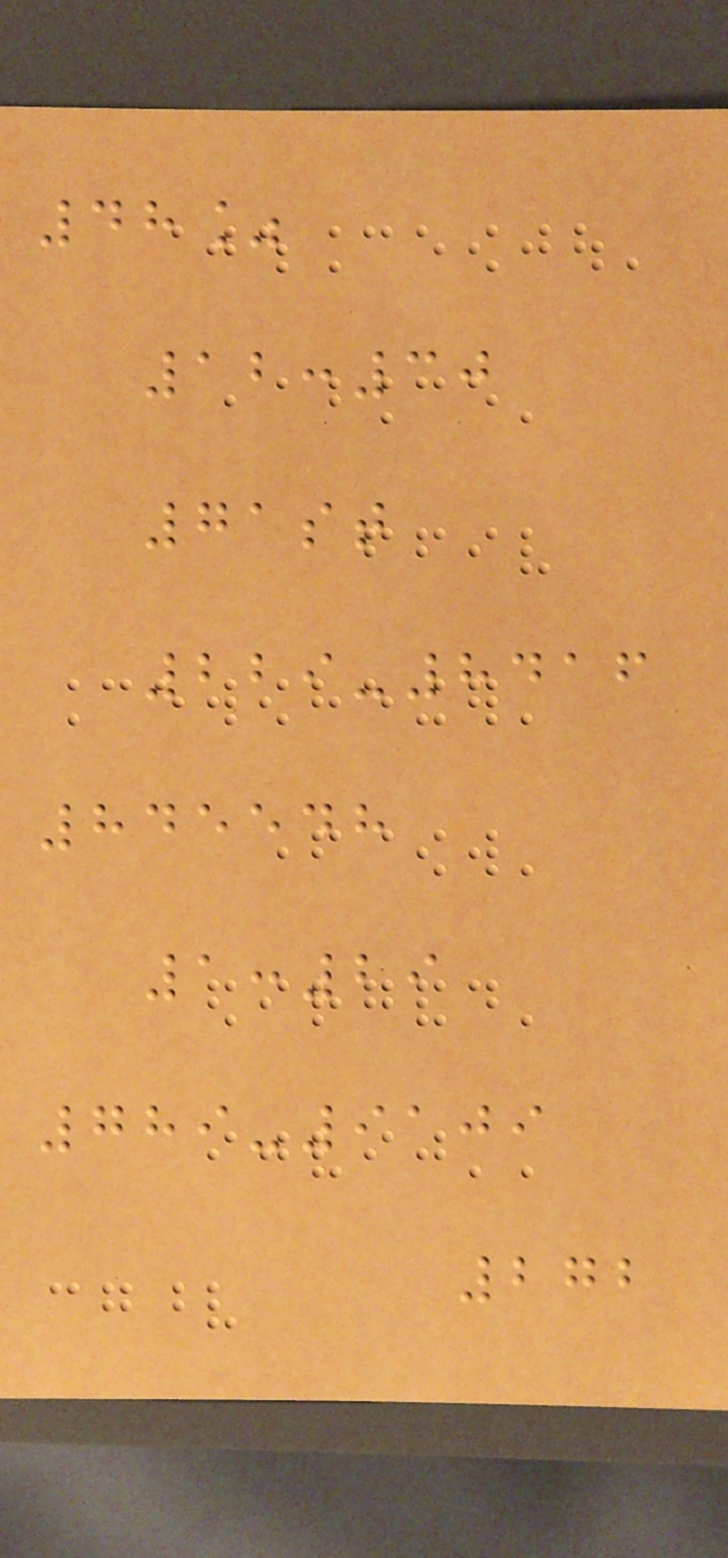48%
12:30
71st
229-8416
845548
1:29
789-9109
272
